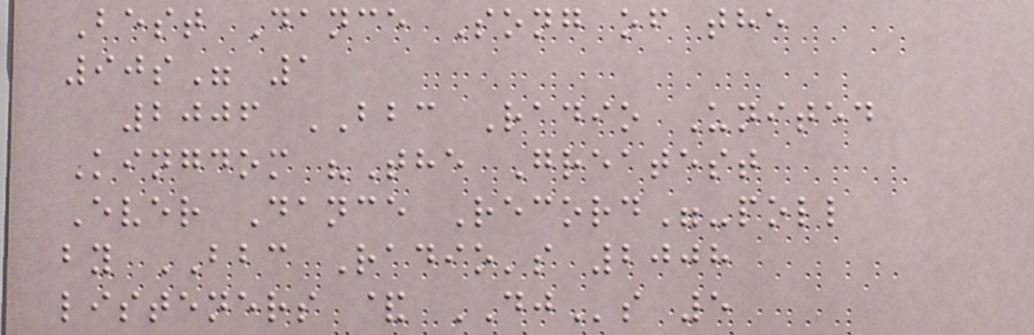Best Dance Song of the
90s" 1
2006 BBC Radio United
Kingdom "The Greatest
Ever Dance Record"-poll
by BBC Radio's 2008
listeners & DJs 5
